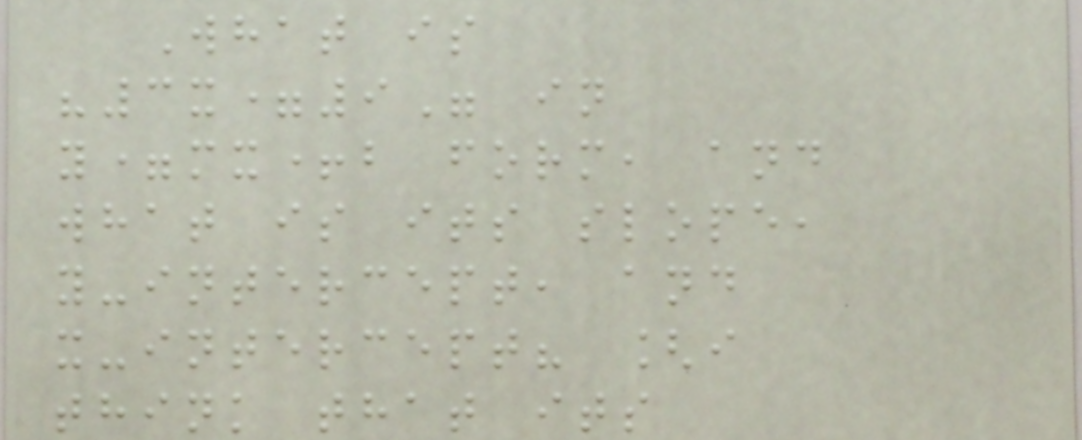What is
"3x=9" in
y=mx+b form, and
what is its slope,
y-intercept, and
x-intercept? [i
think that its
